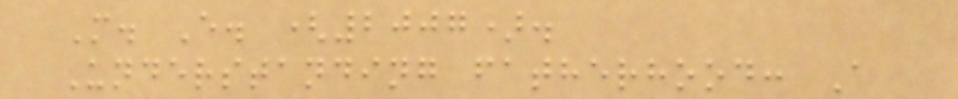M. E. (2007).
Understanding fatherhood: A
